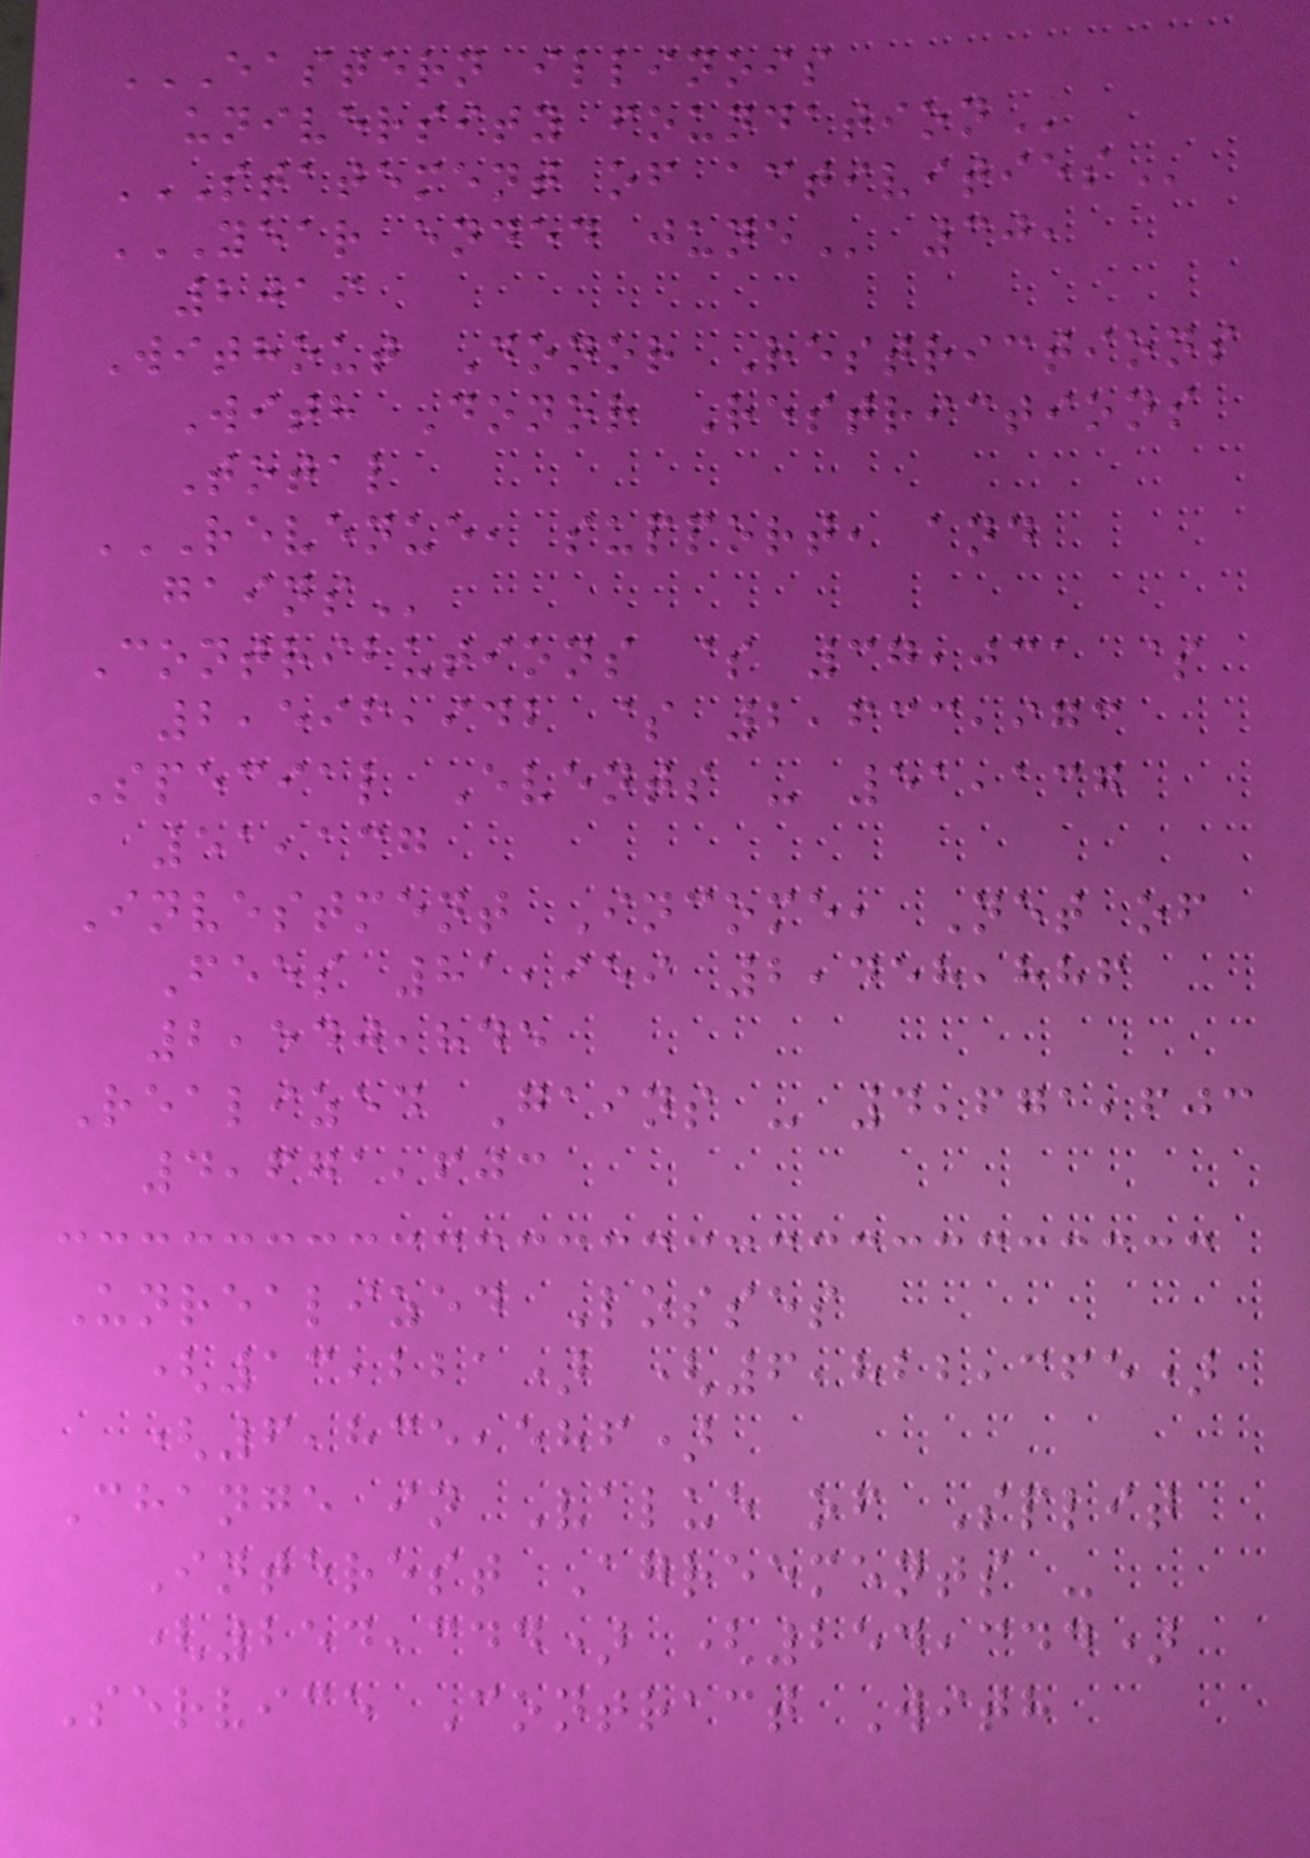EASTERN ILLINOIS
UNIVERSITY FOUNDATION
STATEMENT OF ACTIVITIES
YEAR ENDED JUNE 30,
2019
Without Donor Restrictions
With Donor Restrictions
Total
REVENUE, SUPPORT, AND
GAINS
Contributions $ 37,031 $
2,596,942 $ 2,633,973
Special Events - 51,137
51,137
Investment Income, Net of
Fees 81,959 2,458,886
2,540,845
Realized Gains - 4,671,603
4,671,603
Unrealized Losses
(13,221) (6,822,365)
(6,835,586)
Change in Value of Split
Interest Agreements -
(254,344) (254,344)
Service Contract With
